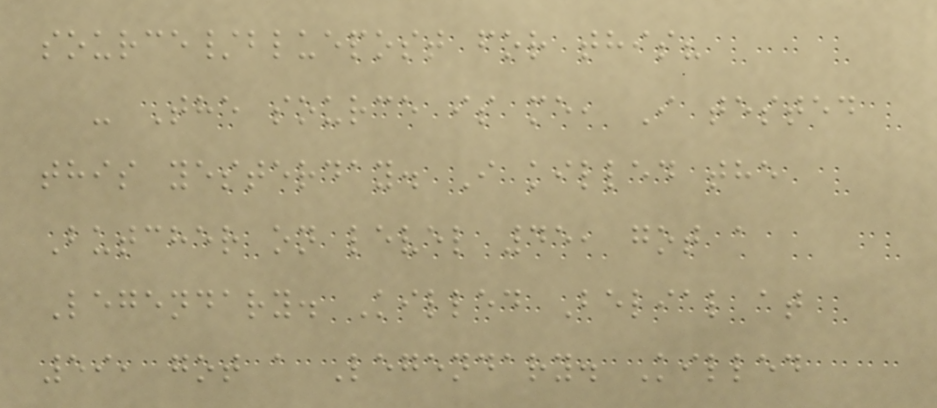source/bluepost for this?
- The source is me, I tested
this yesterday. I killed the
Butcher on level 45, got a
Legendary. Killed Belial at
59, got a Legendary. Killed
